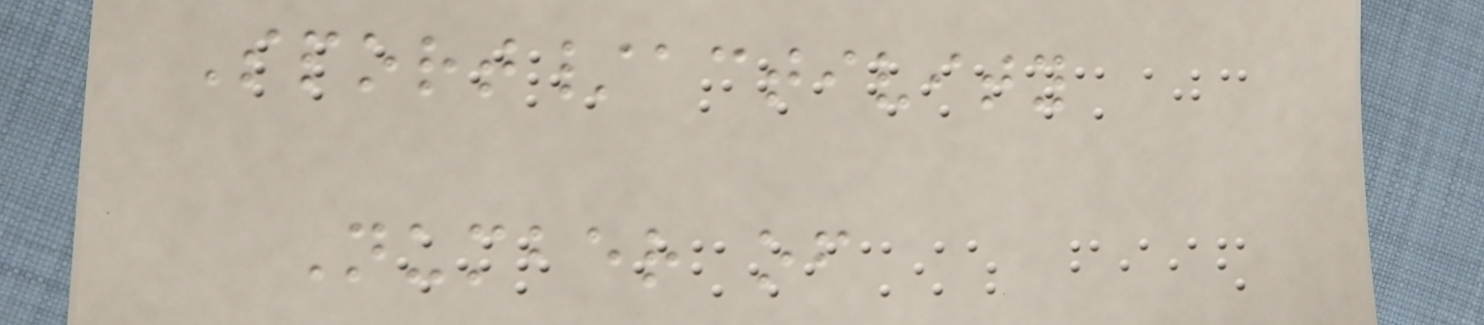Sport/activity
Number of
